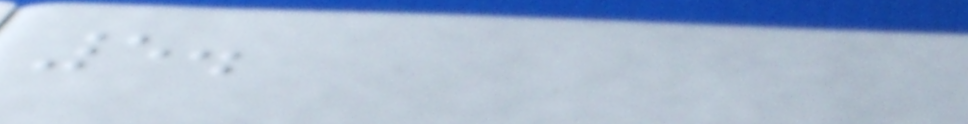5.
